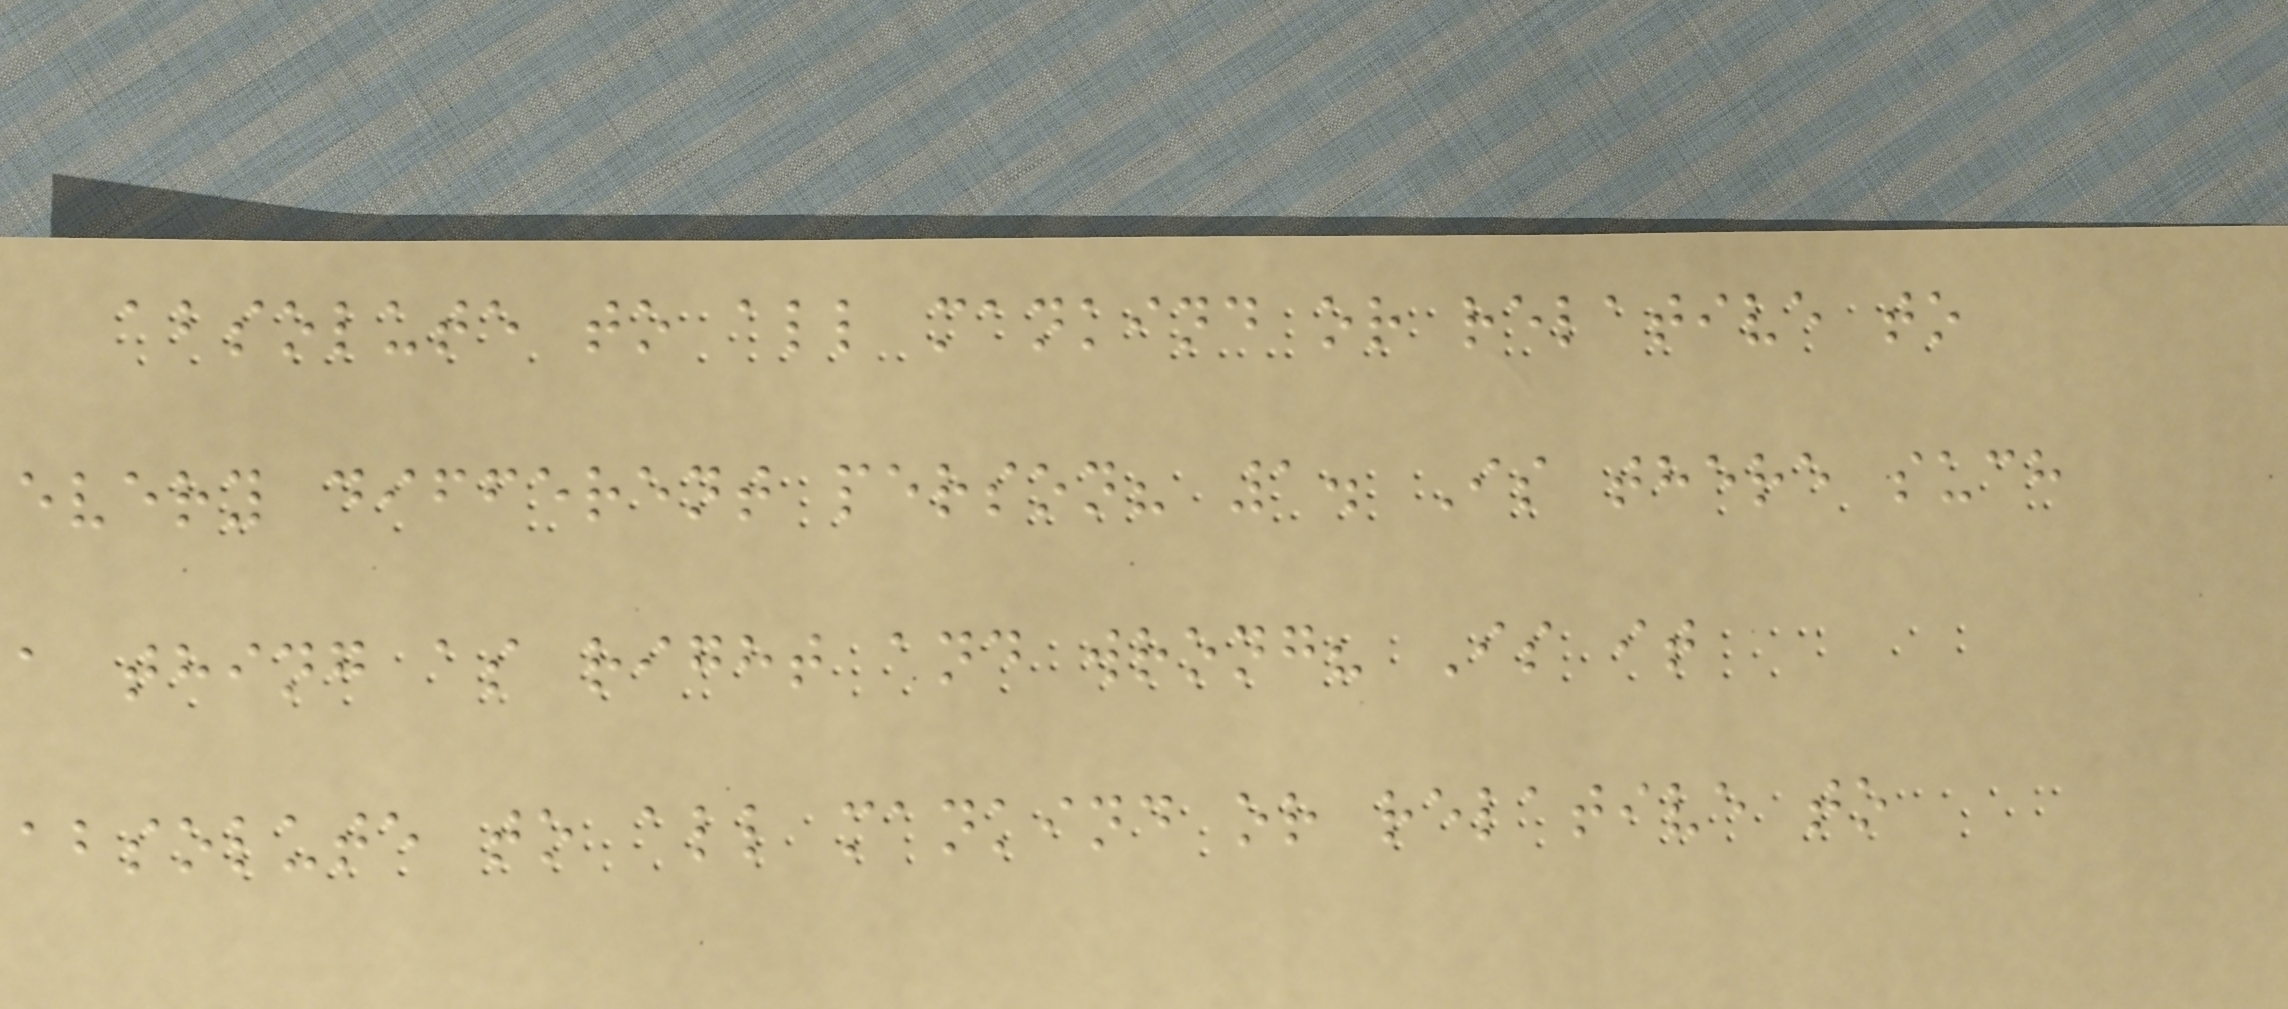absolute to all mankind or relative to
every different person? 1. Is there such
a thing as right and wrong? Is it
absolute to all mankind or relative to
